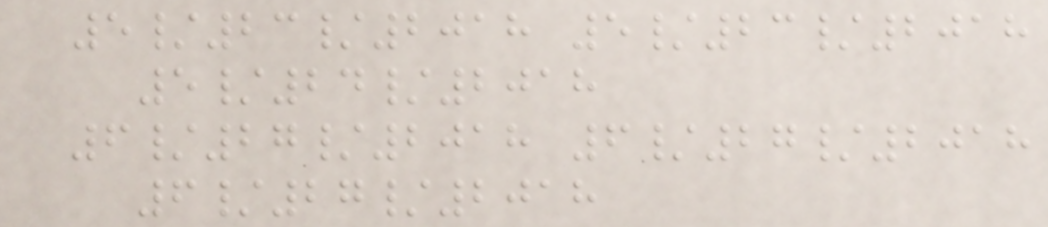5/23/2018 5/23/2018
5/24/2018
6/27/2018 6/27/2018
6/27/2018
